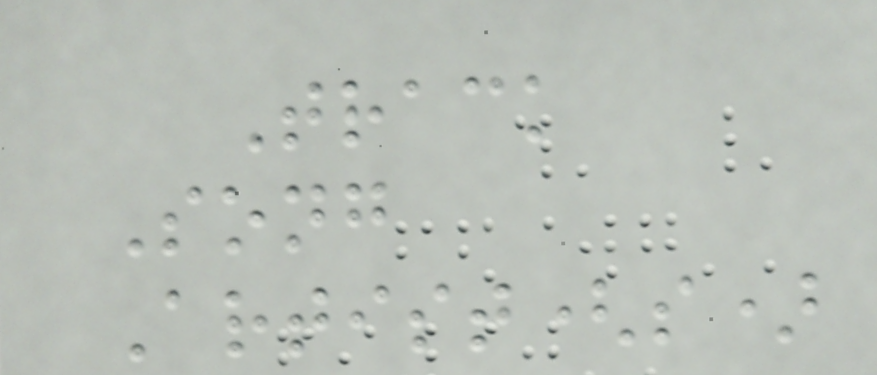Track
Song
Artist(s)
